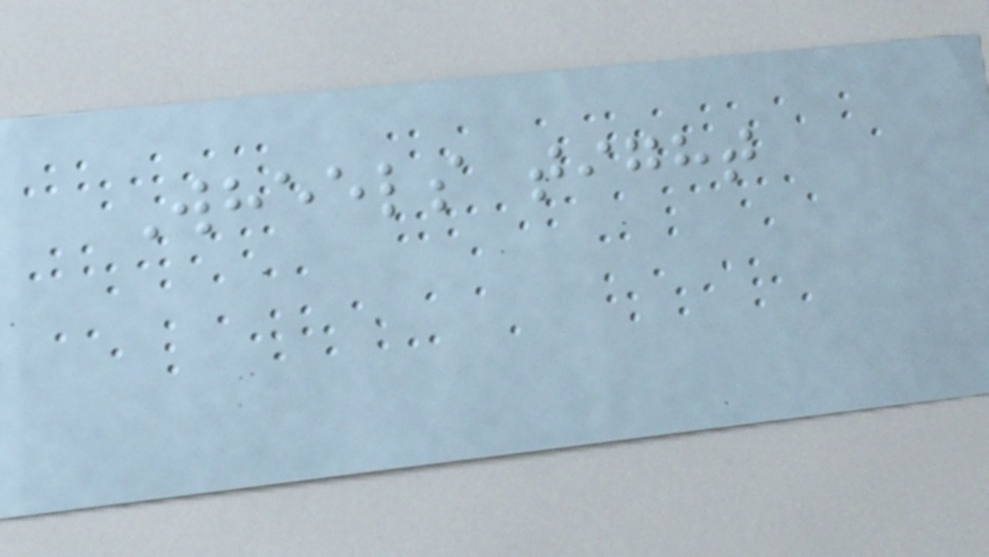Wheels tight
